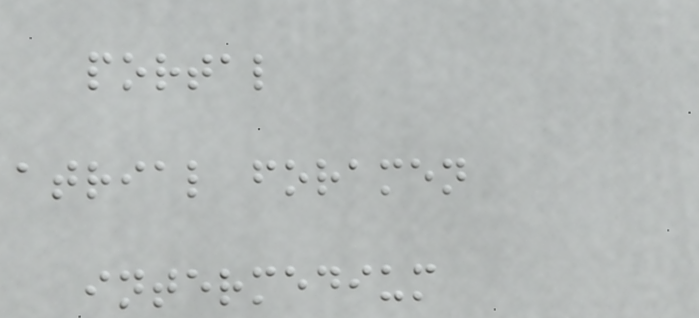portal
atrial foramen
intermedium
